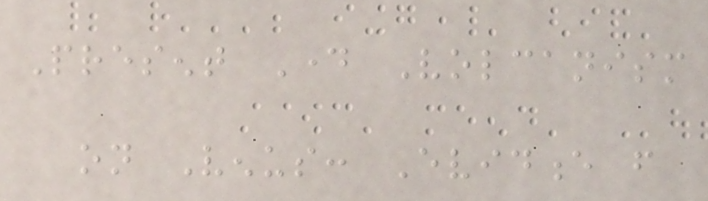Present Day Volcanism
on Venus: Evidence from
